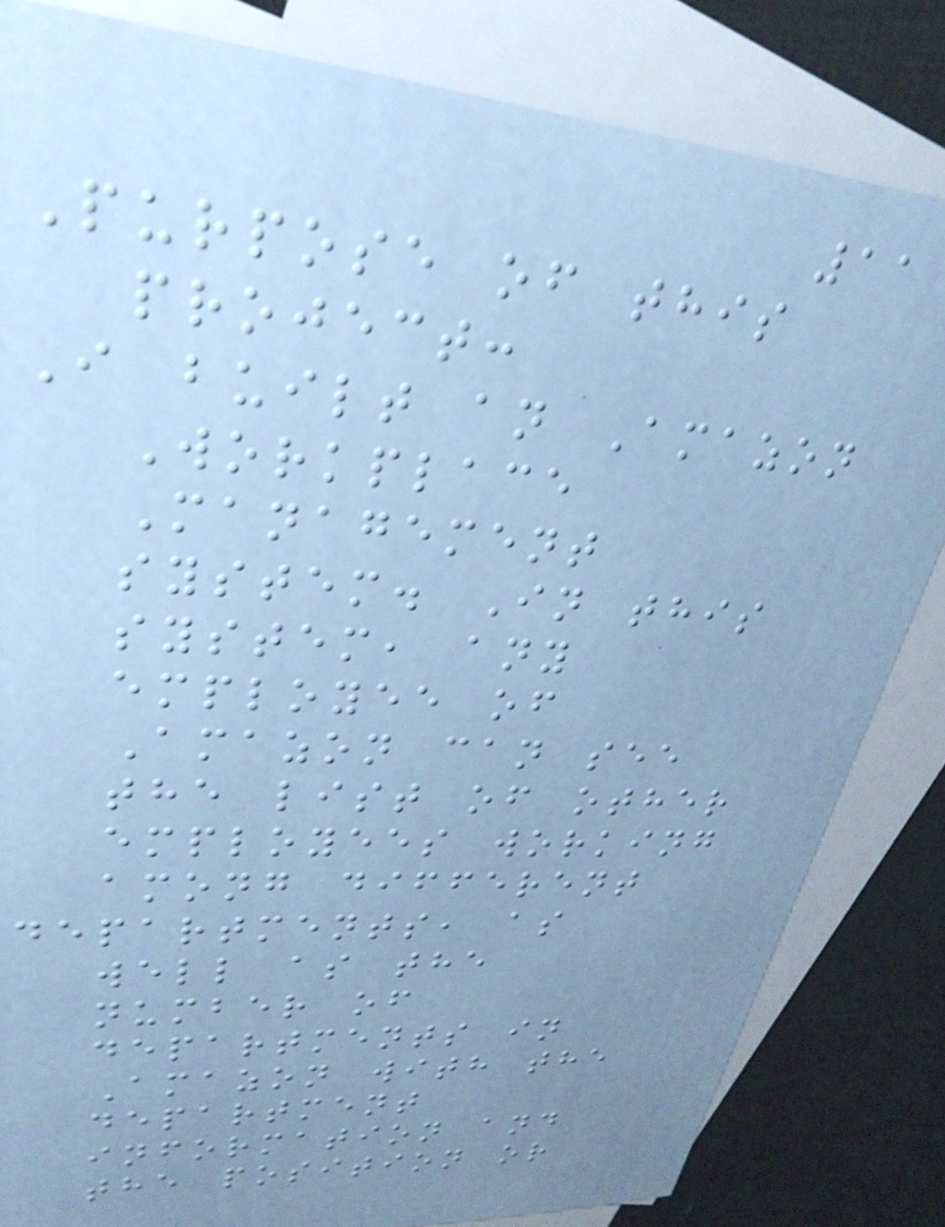11
Purpose of this
project:
I built an Amazon
Workplace
Management
system. In this
system, any
employee of
Amazon can see
the list of other
employees working
among different
departments, as
well as the
number of
departments in
Amazon with the
department
information and
the position or
